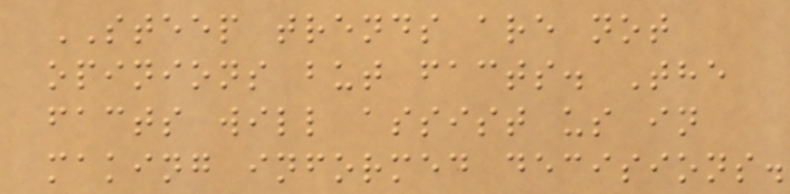STEEP trends are not
opinions but facts. The
facts will assist us in
making informed decisions.
